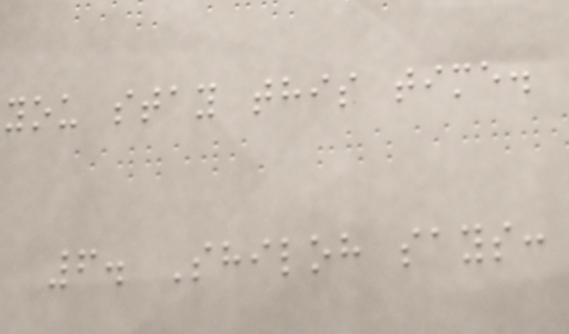you stay this time.
6. Shiloh says:
